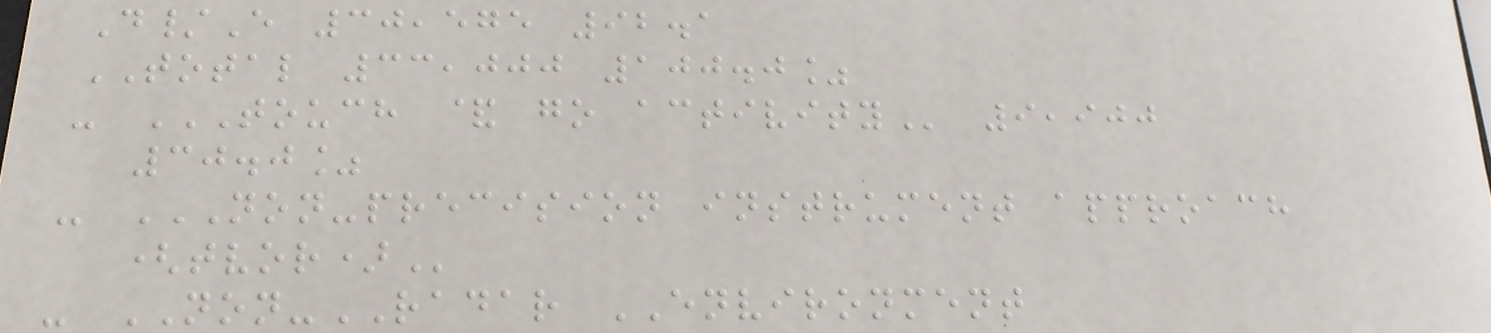D/E 30,575 92.1
TOTAL 33,000 100.0%
- TOUCH & GO ACTIVITY 9,900
30.0%
- NON-PRECISION INSTRUMENT APPROACH
(TVOR)
- NON-RADAR ENVIRONMENT
